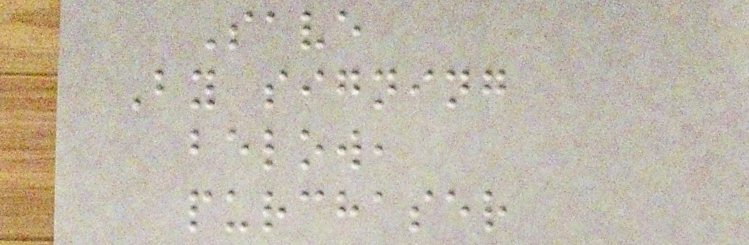Save
By signing
below,
purchaser
